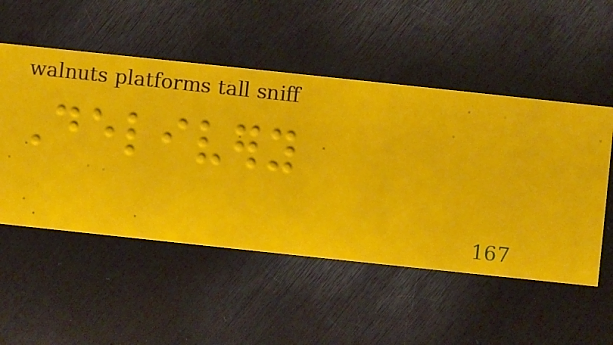Delivery
